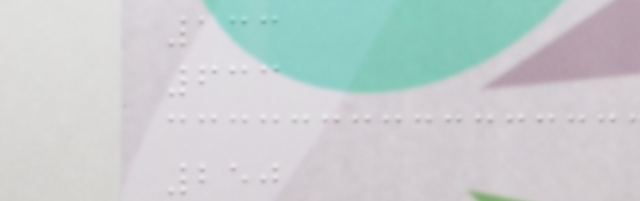133
633
250
